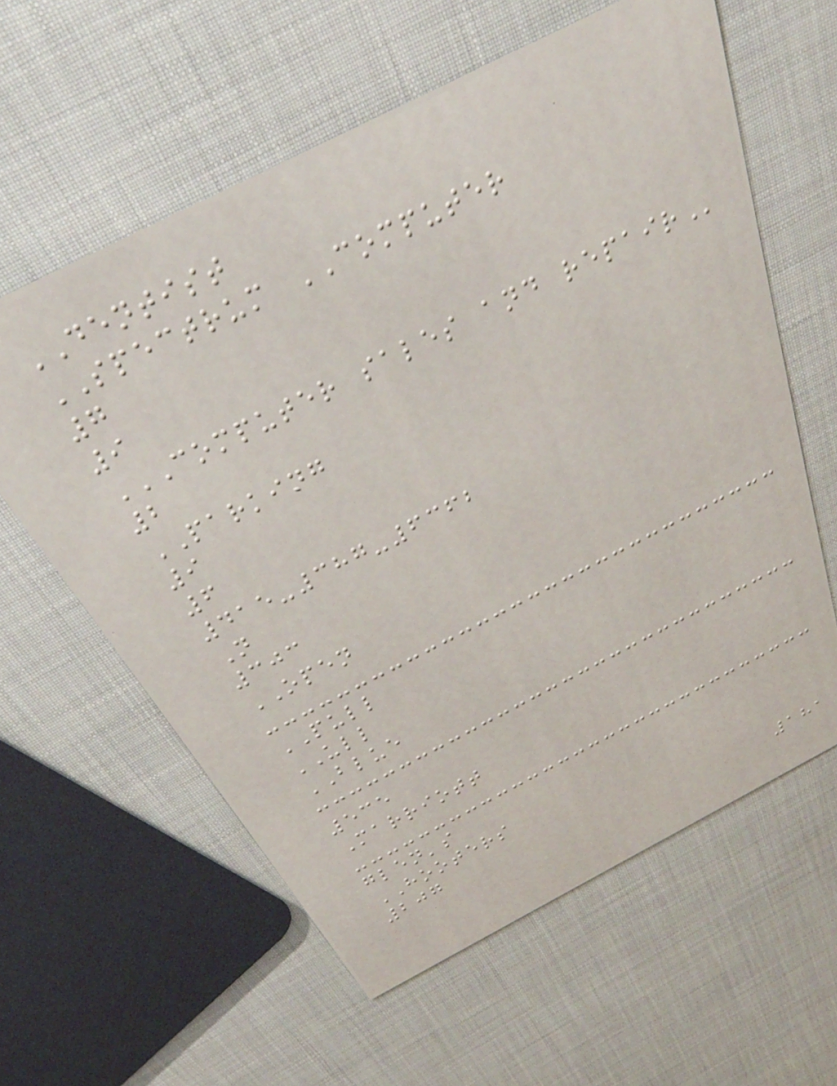DENTIST
SPECTRUM COMPUTER
7
9
COMPUTER SALES AND REPAIR
2
PARKING
9
6
415-387-6362
N
303
OPEN
PULL
ULL
BLUE
535
Marriott
glen's
HOOTERS
207
181
